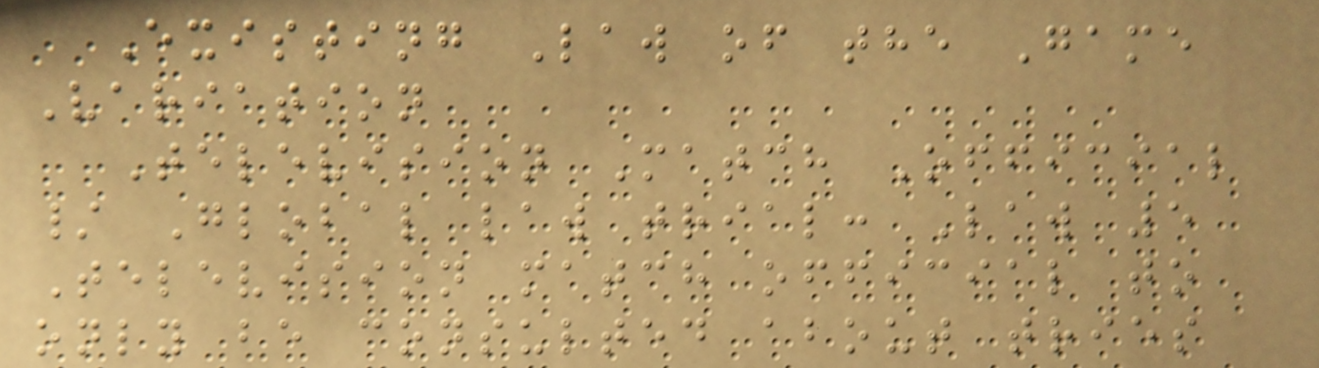Existing Law of the Game
Variation
Television Match Official
/ Global law trial: Law 5
Television match official to
only be consulted about tries
